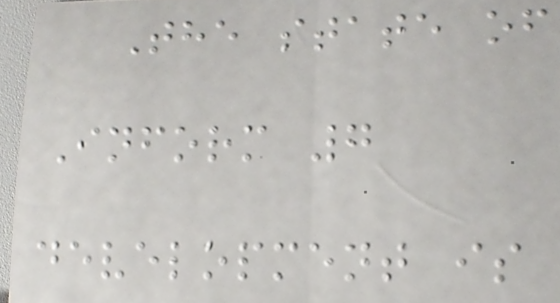The state of
Inform 7
development is
